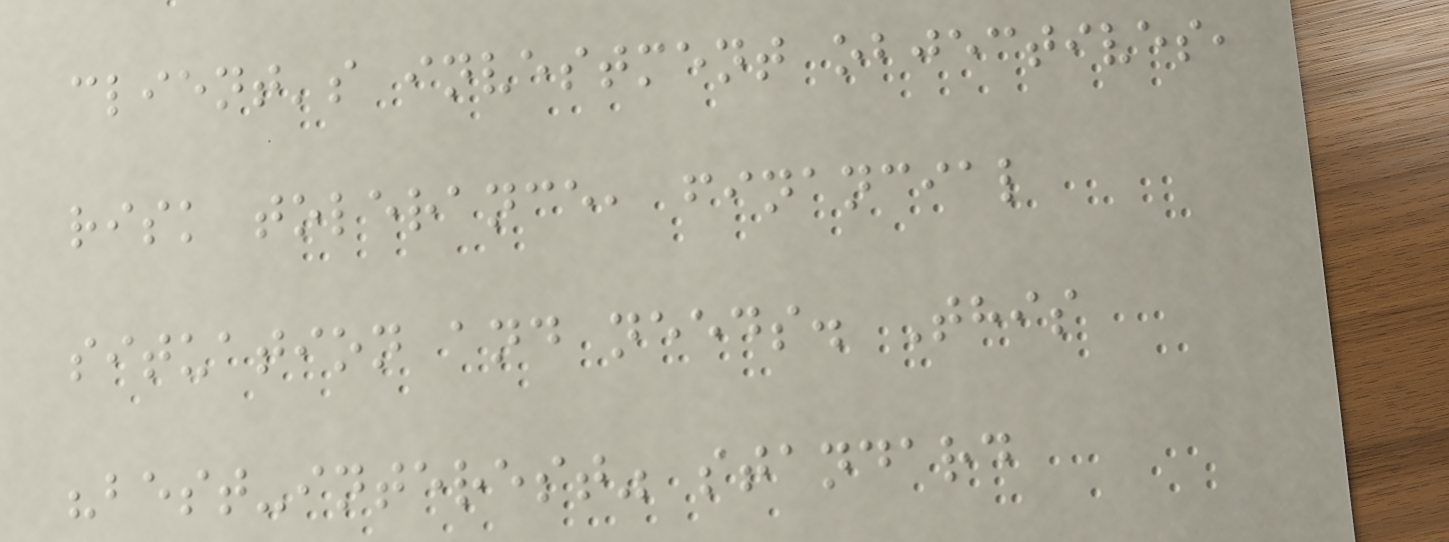client's investment objectives,
risk tolerance, financial
situation and needs. This
"best-interest" standard
